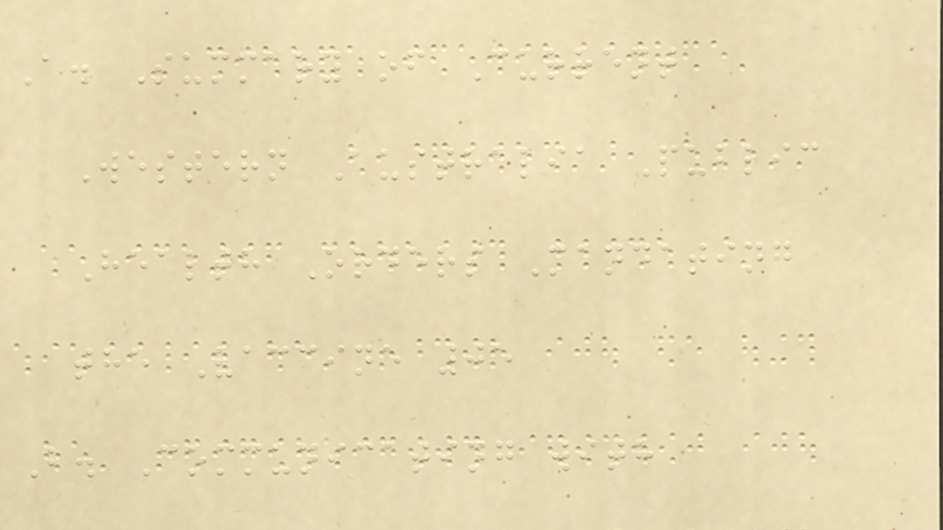A. Summary of Current
Western Australia Public
Health Orders Mandating
the Vaccine 05
B. Communicating with
